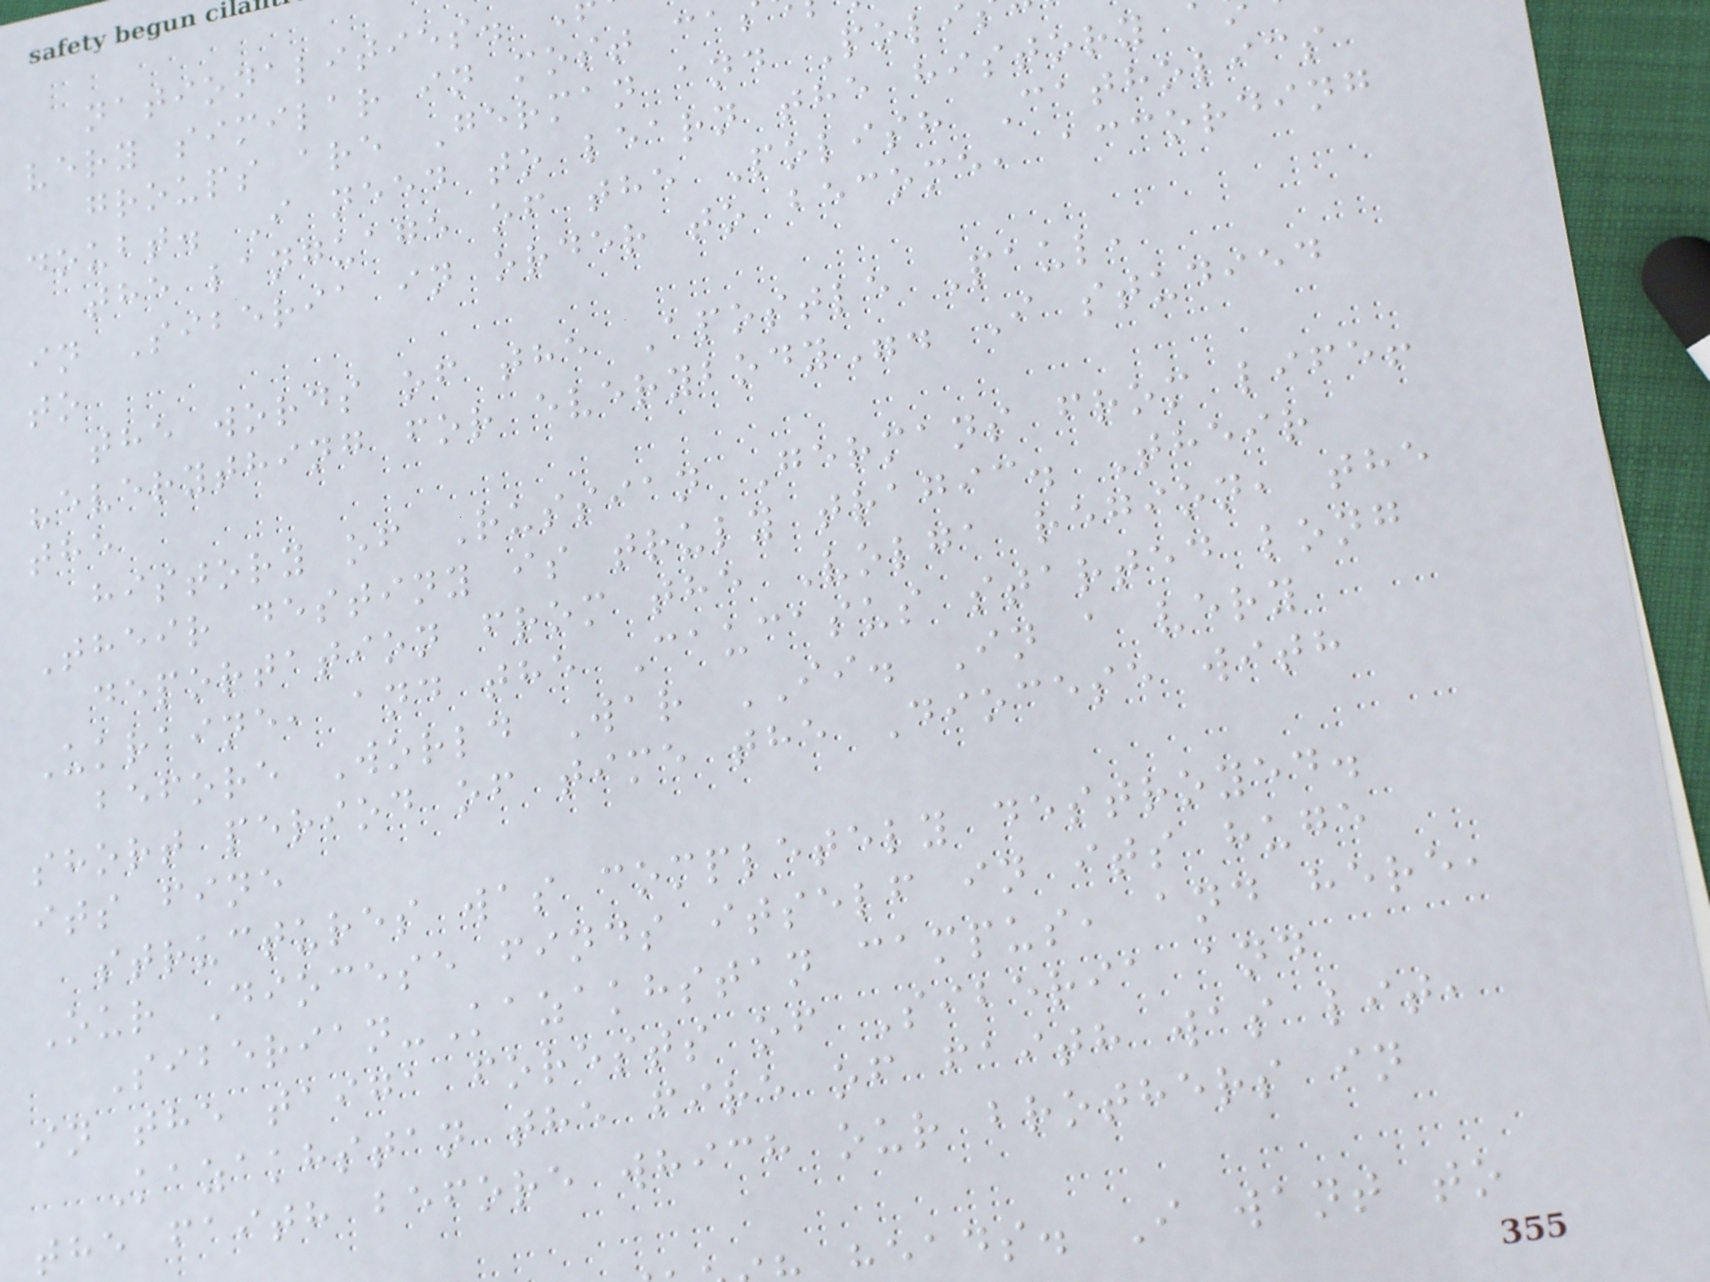nationalities.
very similar in most ca
groups are German and Poli
doubt. I need to learn the history
the language of the Polish Catholics
in Siberia in order to become, according
to
the words of the Apostle Paul,
"everything for everybody". I studied
the
history of Russian Germans from life!
Their destiny is truly tragic. Their
deportation from the Volga region, the
Ukraine, and the Caucasus started long
before World War II. In a very
short period of time the Diocese with
its fine
structures was completely destroyed.
Our Diocese finds itself in its huge
Siberian-Kazakhstan campus, and here,
in the taiga forests of Siberia and
Kazakhstan the fire of faith was lit,
the faith before which our brothers in
eads. I want to
